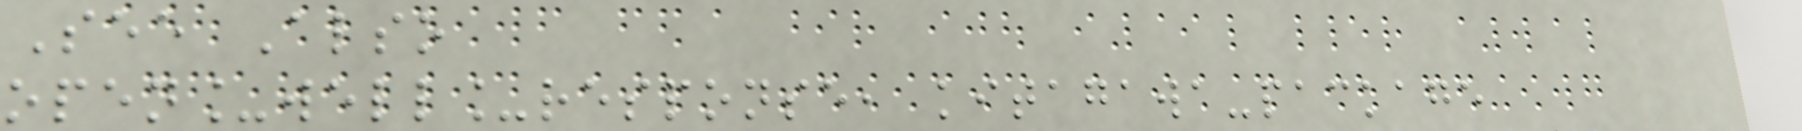See Also
open_well_response, kitagawa-package
